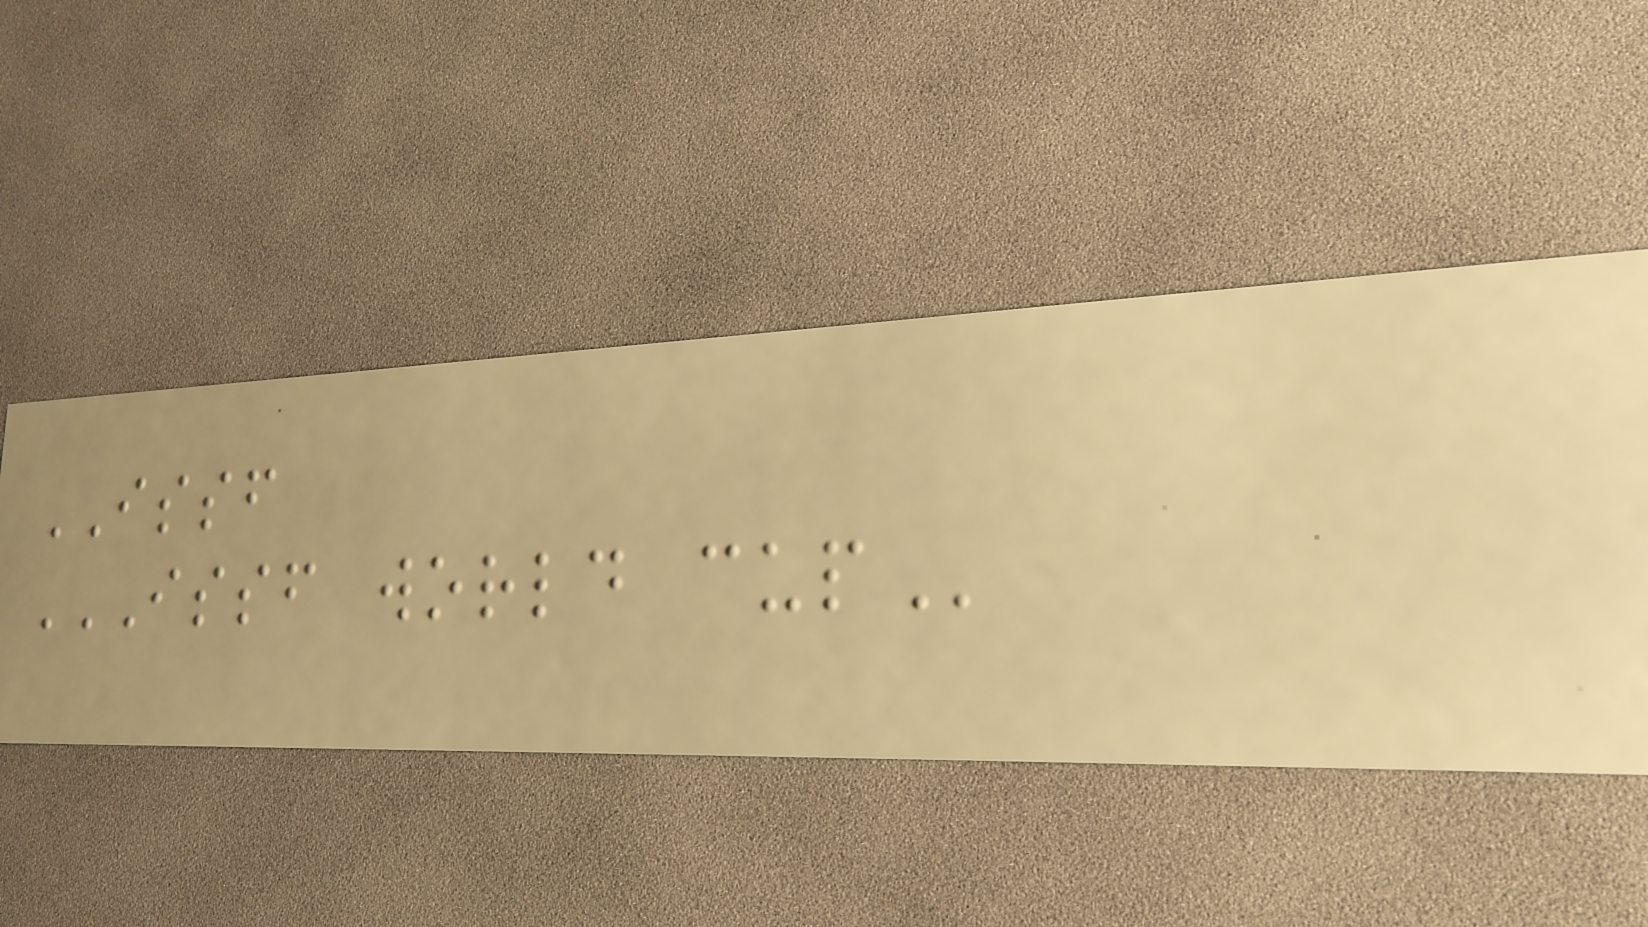ISSF
ISSF WORLD CUP
